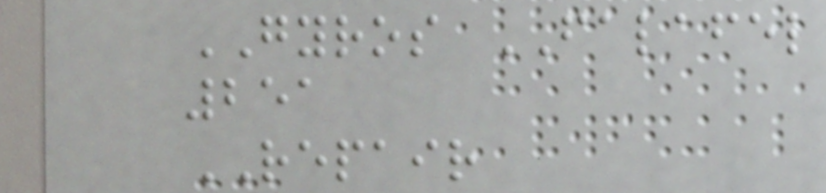GYROS FALAFEL
251
REPAIR
